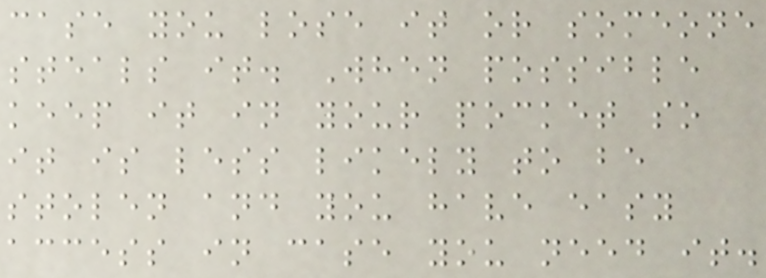case you lose it or someone
steals it. When possible
keep it in your pocket so
it is less likely to be
stolen and you have easy
access in case you need it.
